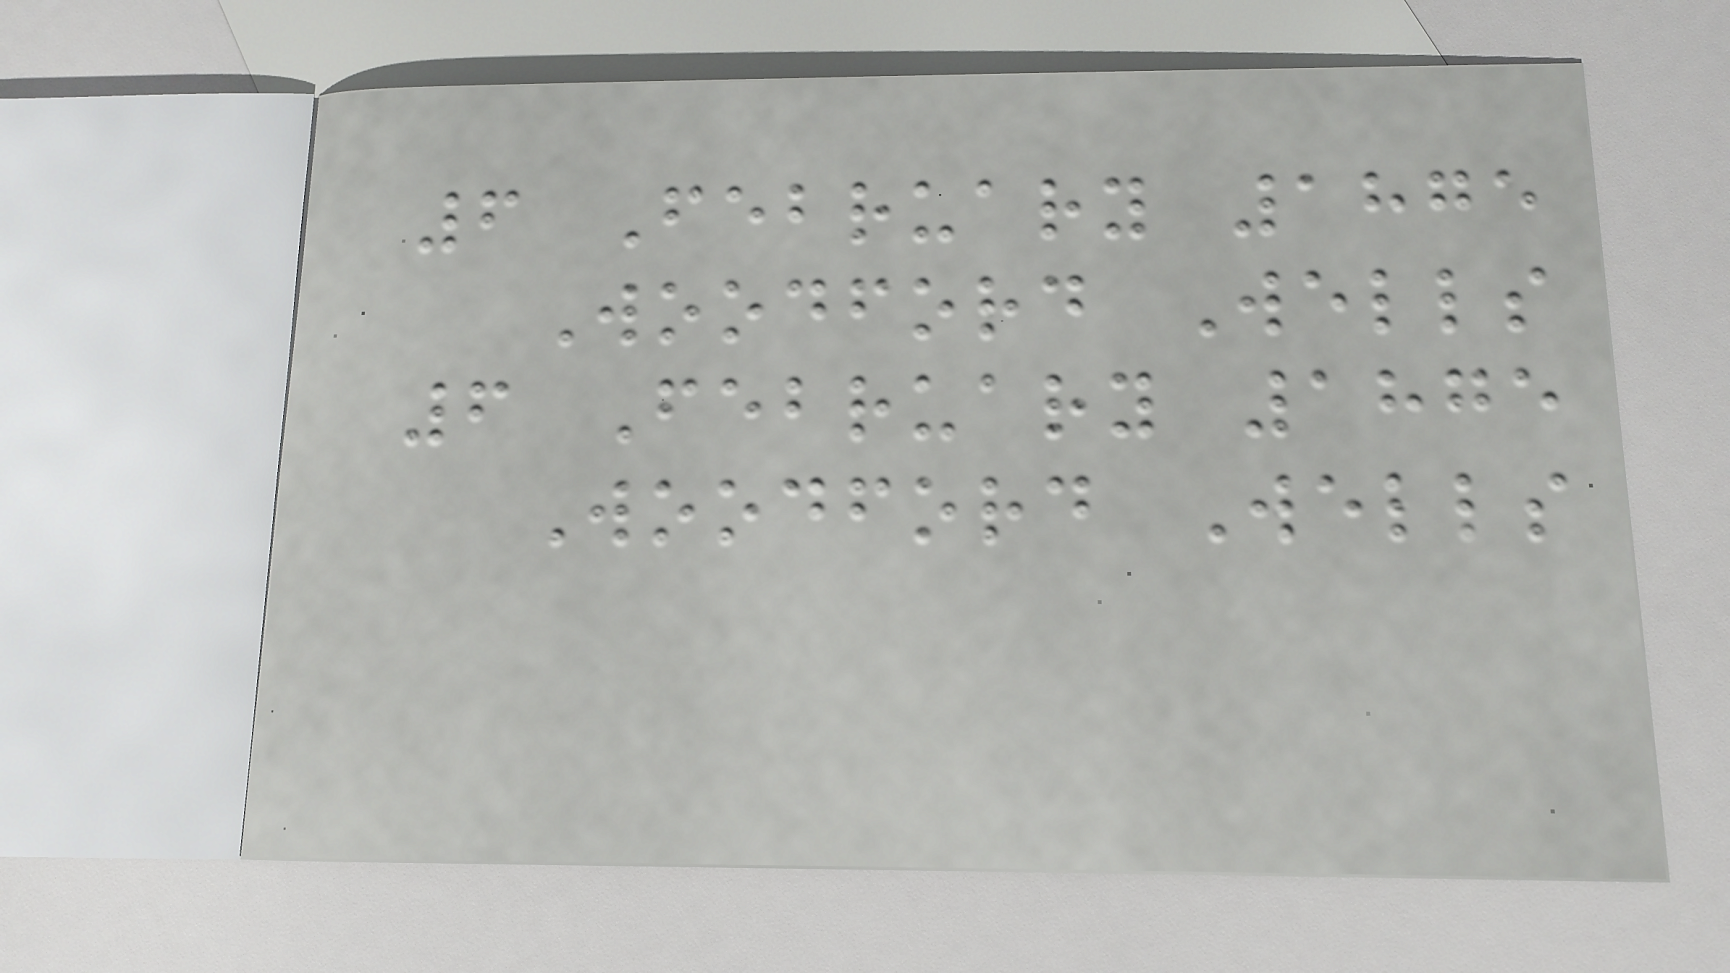6 February 1875
Woodford Wells
6 February 1875
Woodford Wells
